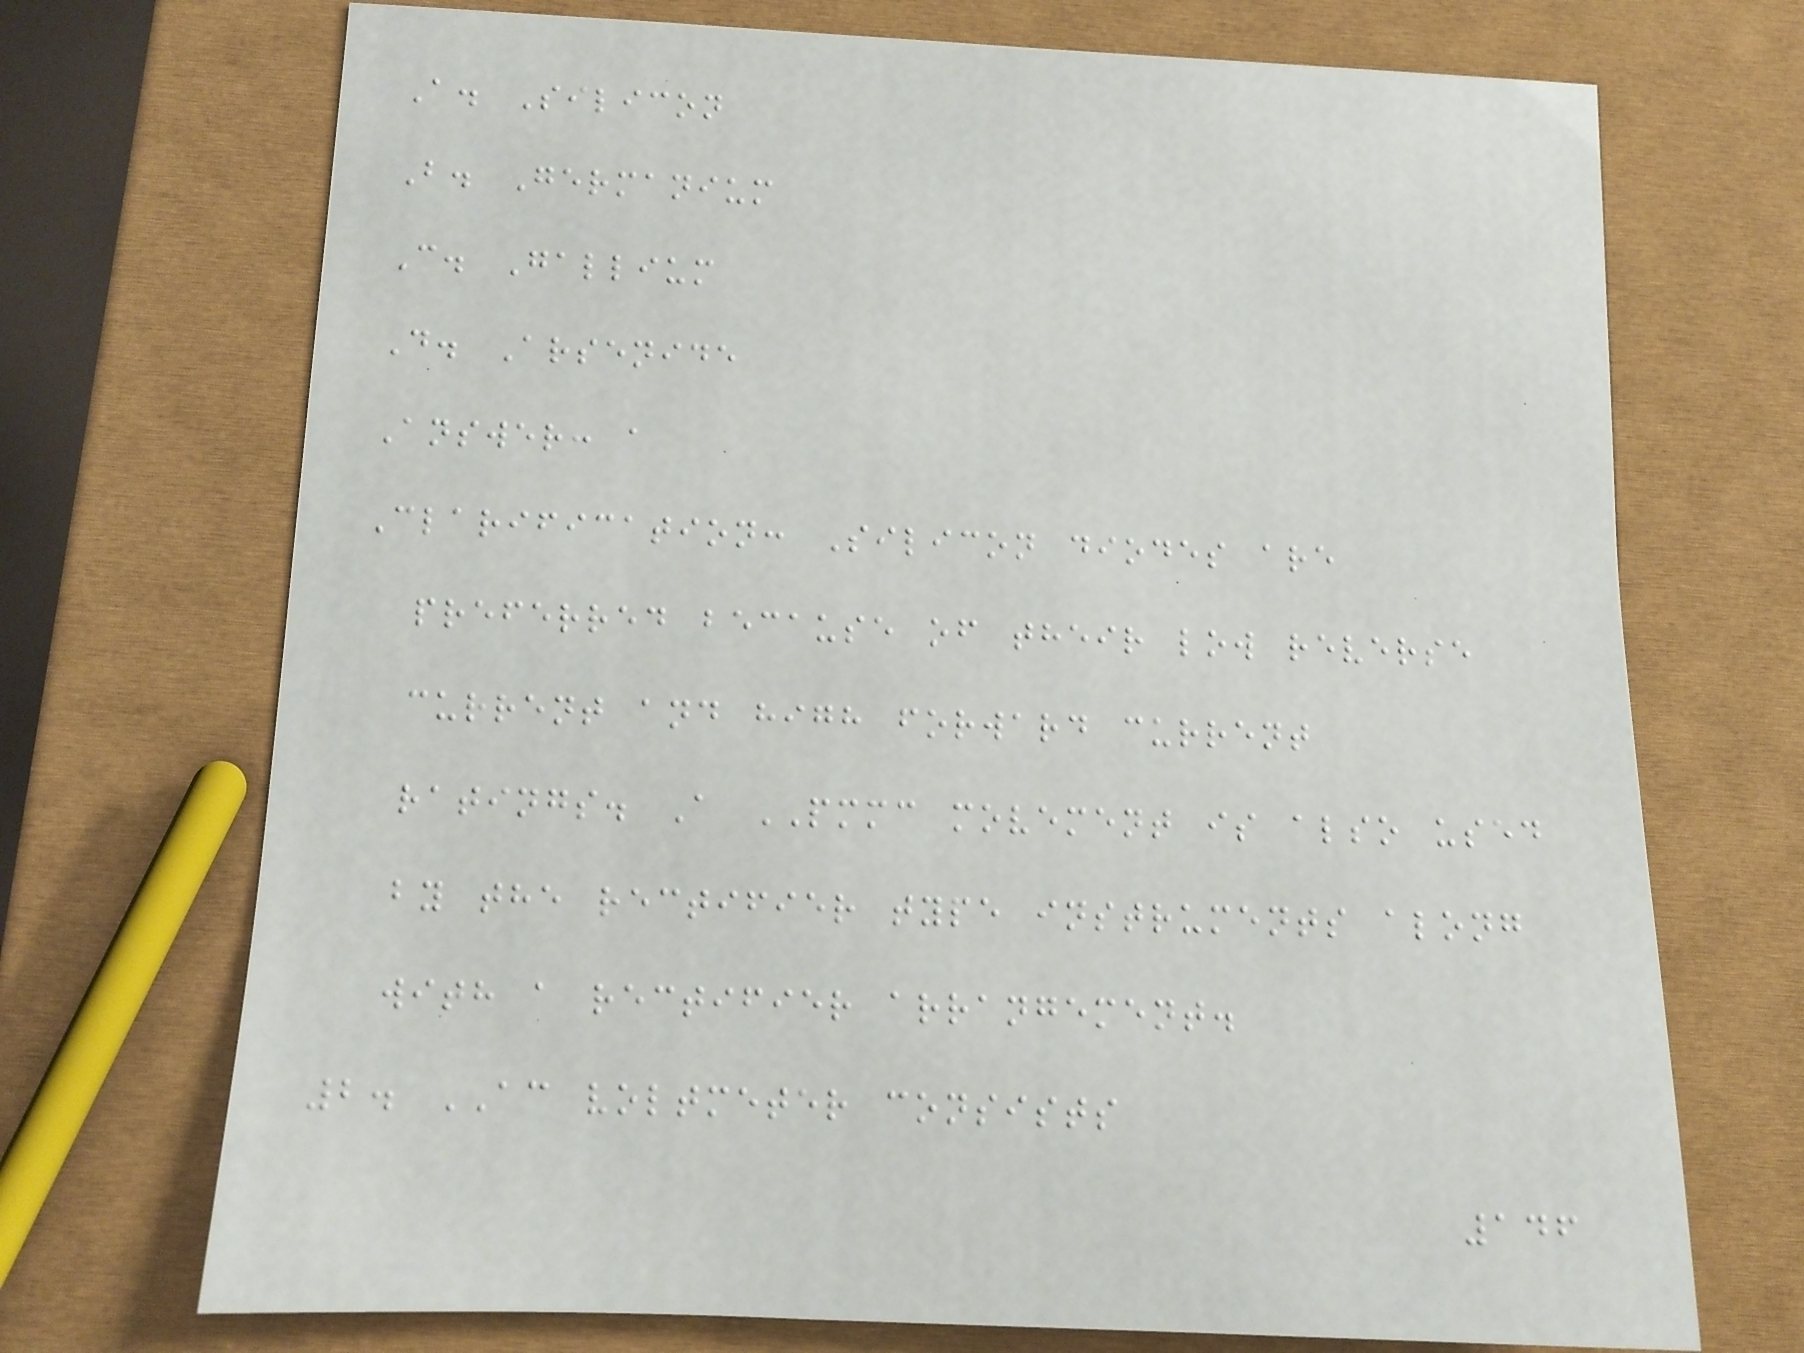A. Silicon
B. Germanium
C. Gallium
D. Arsenide
Answer: a
Clarification: Silicon diodes are
preferred because of their low reverse
current and high forward current
ratings. A PMMC movement is also used
by the rectifier type instruments along
with a rectifier arrangement.
2. AC voltmeter consists
146
